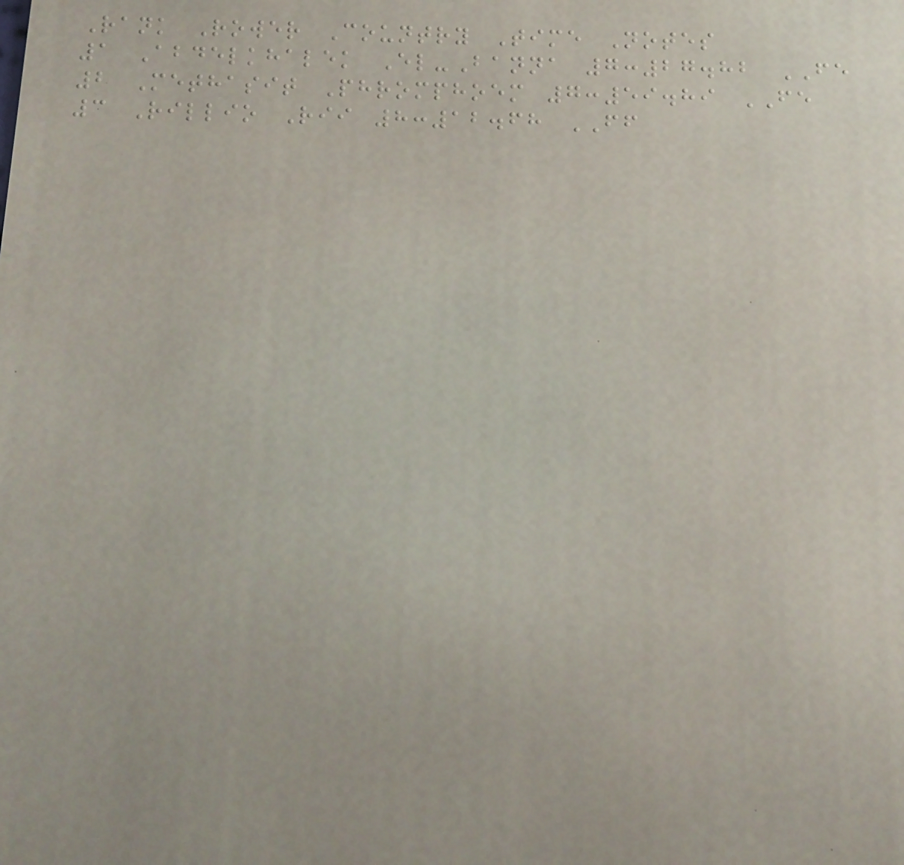Rank Rower Country Time Notes
1 Abdelkhalek El-Banna 7:27.82 FE
2 Methasit Phromphoem 7:59.89 FE
3 Rillio Rii 8:12.68 FF
